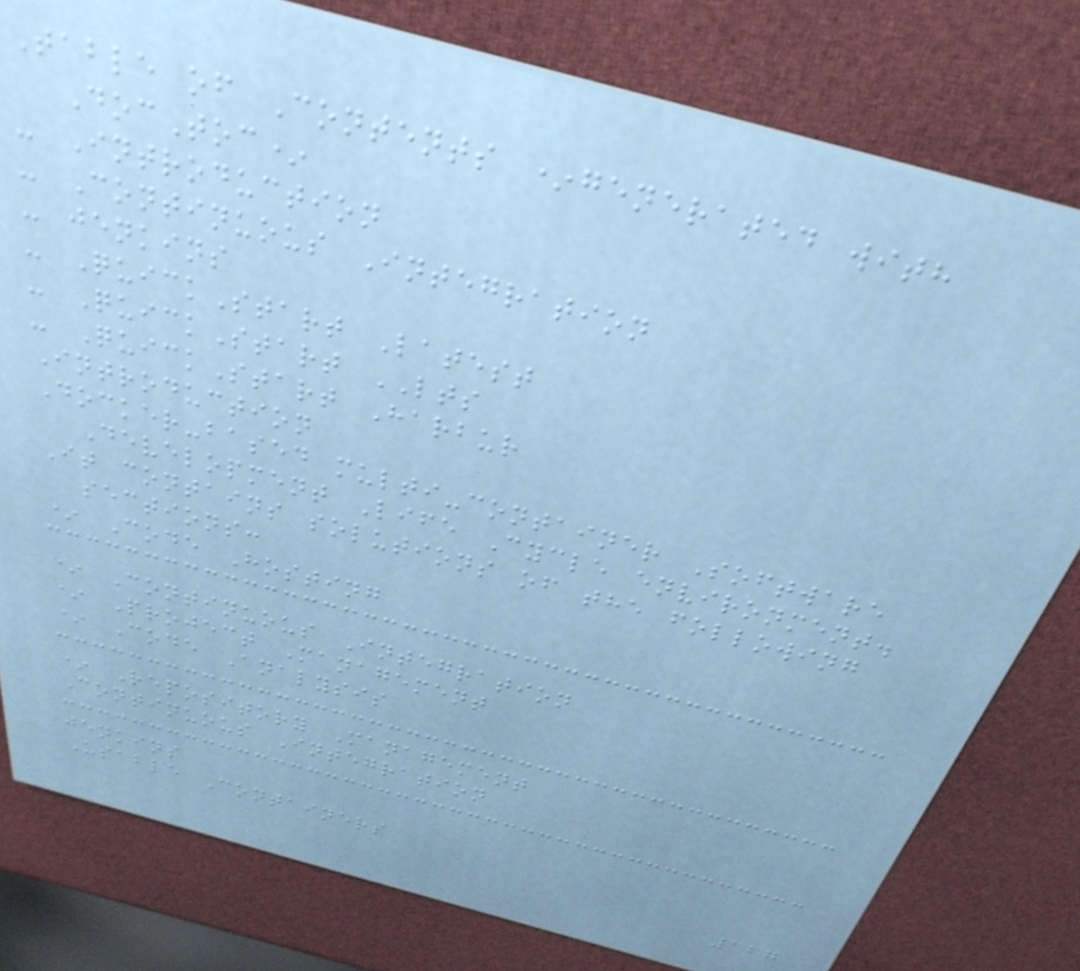Table of Contents *generated with
DocToc*
- Introduction
- Continuous Integration
- jenkins
- QuickStart Latest
- QuickStart LTS
- QuickStart Harbur
Introduction
Docker-based multi-container Software
Development Life Cycle environment.
It contains solutions of the following
sections:
* Code Hosting
* Continuous Integration
* Project Management
* Code Analysis
* Repository Management
Continuous Integration
jenkins
Usable Containers
127
